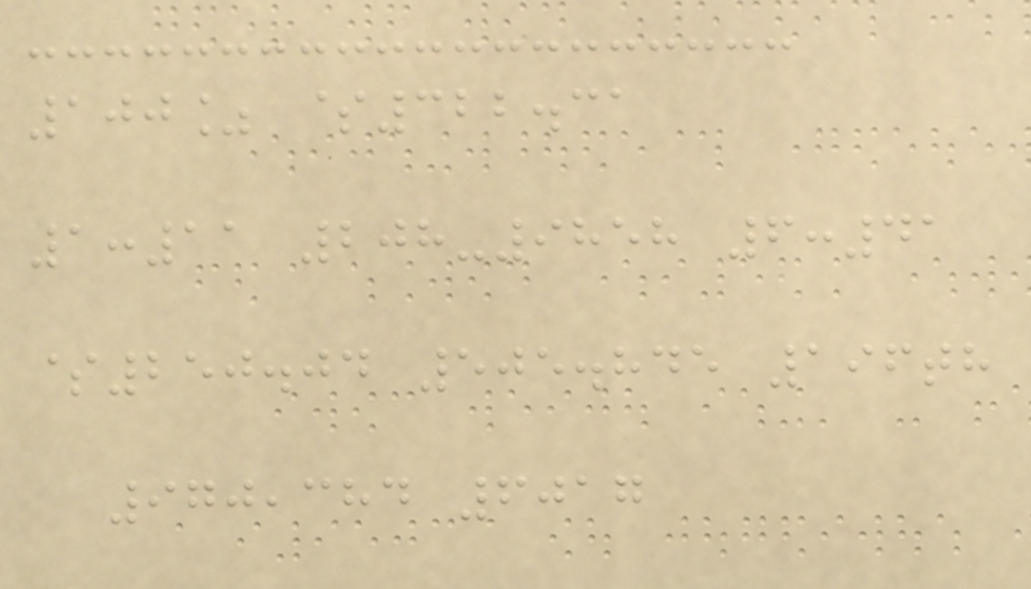100% $322.31
1:11 208-9858 6:41
$250.04 505.845 196th
970,384 6017
